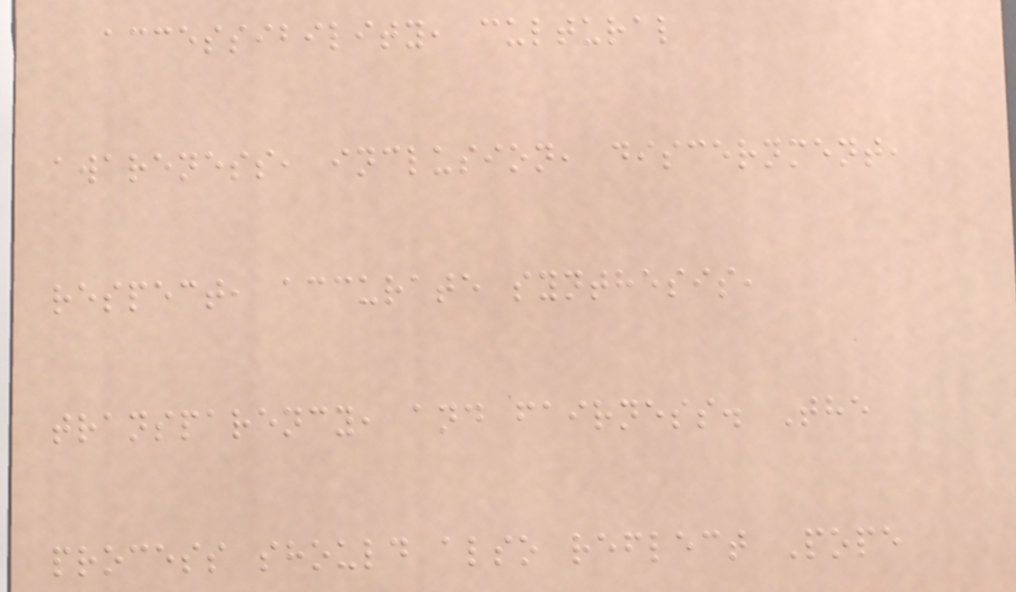accessibility, cultural
awareness, inclusion, discernment,
respect, accurate synthesis,
transparency, and fairness. The
process should also reflect Pope
